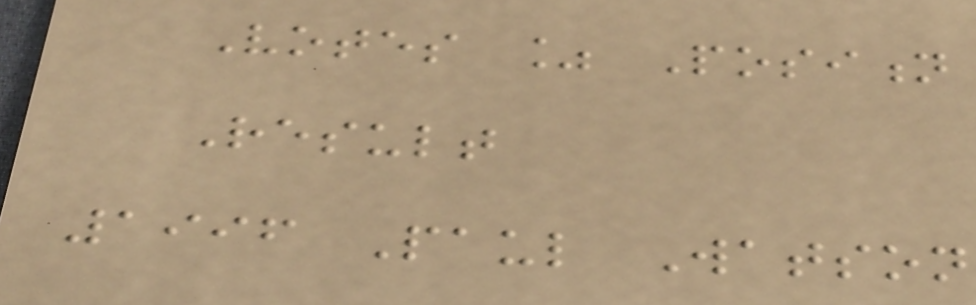Votes % Position
Result
1996 Paul Watson
